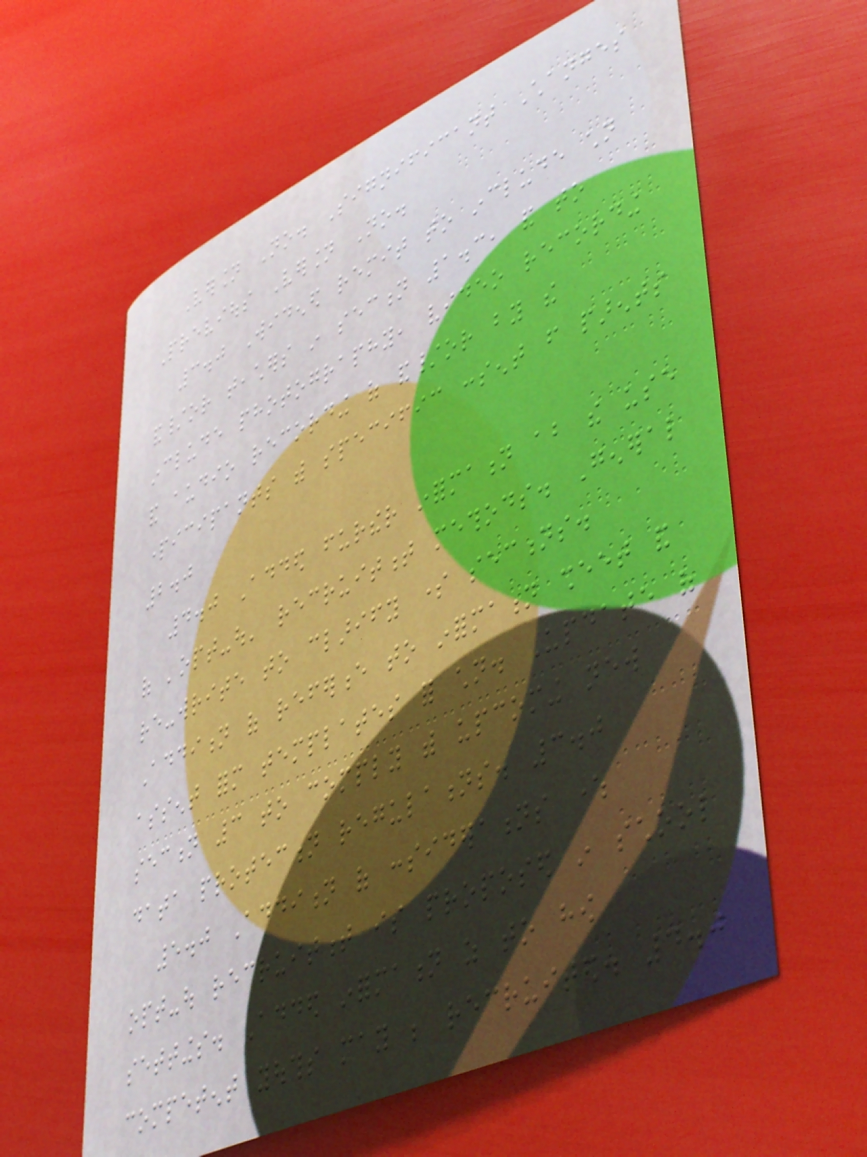Version No. Significant Changes
Previous Version No.
3.0 Widened remit to include children
and/or teachers in section 1.3, and to
include photography, video recording
and audio recording of and/or by the
participants with specific consent from parents
2.0
4.0 Added further information about the use
of 'opt-out' recruitment methods. General
re-write to clarify some sections.
Addition of reference to information sheet and
assent form templates for children. Update of
section 3 to comply with upcoming new
data protection regulations. 3.0
5.0 Addition of considerations where
opt-out recruitment is proposed in school
settings. Added information as to how
competent youths may be recruited. 4.0
